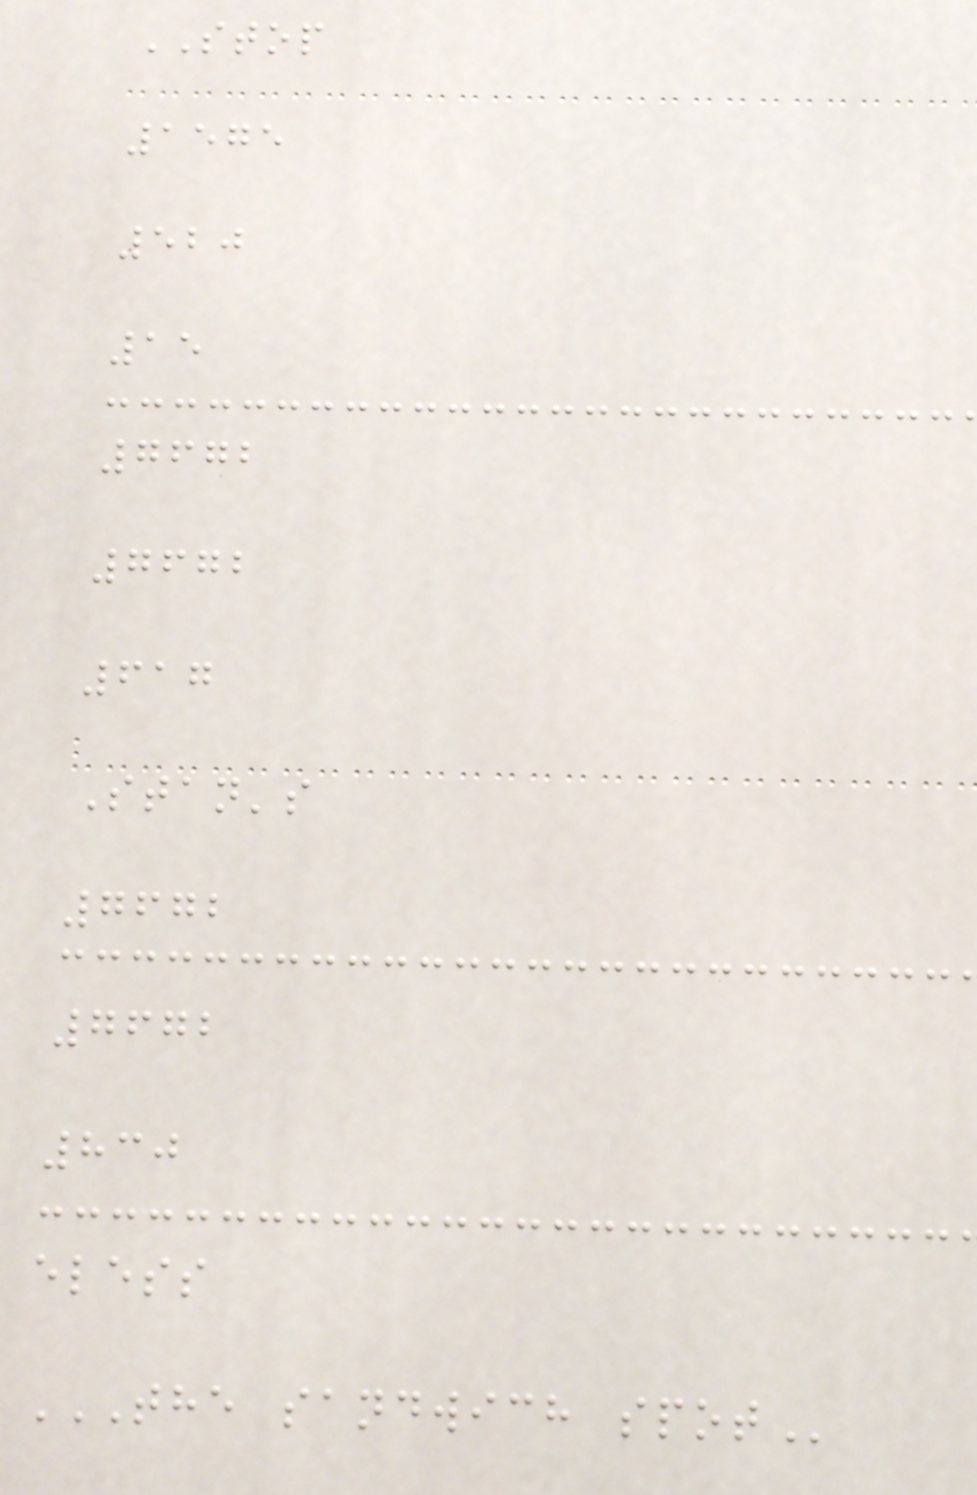STOP
1575
520
15
7672
7672
617
Stan's
7672
7672
830
eless
THE SANDWICH SPOT
